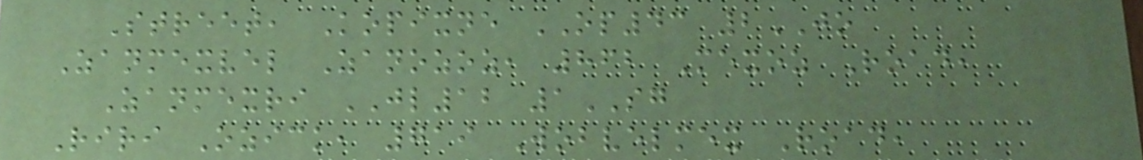Street, Kopixne OP43 2JO
Zanmexvel Zanozoz, 862 Mexoz Road,
Zanmexri JL12 1SG
Riri Ozick, 719 Wobvelmex Road,
